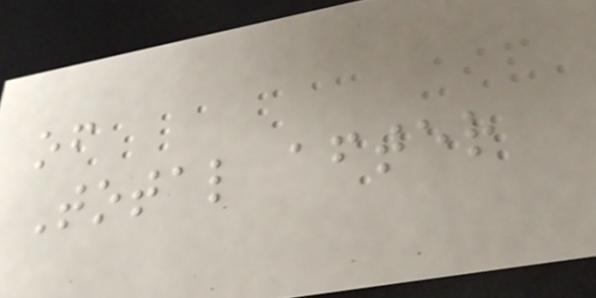of
Total after
